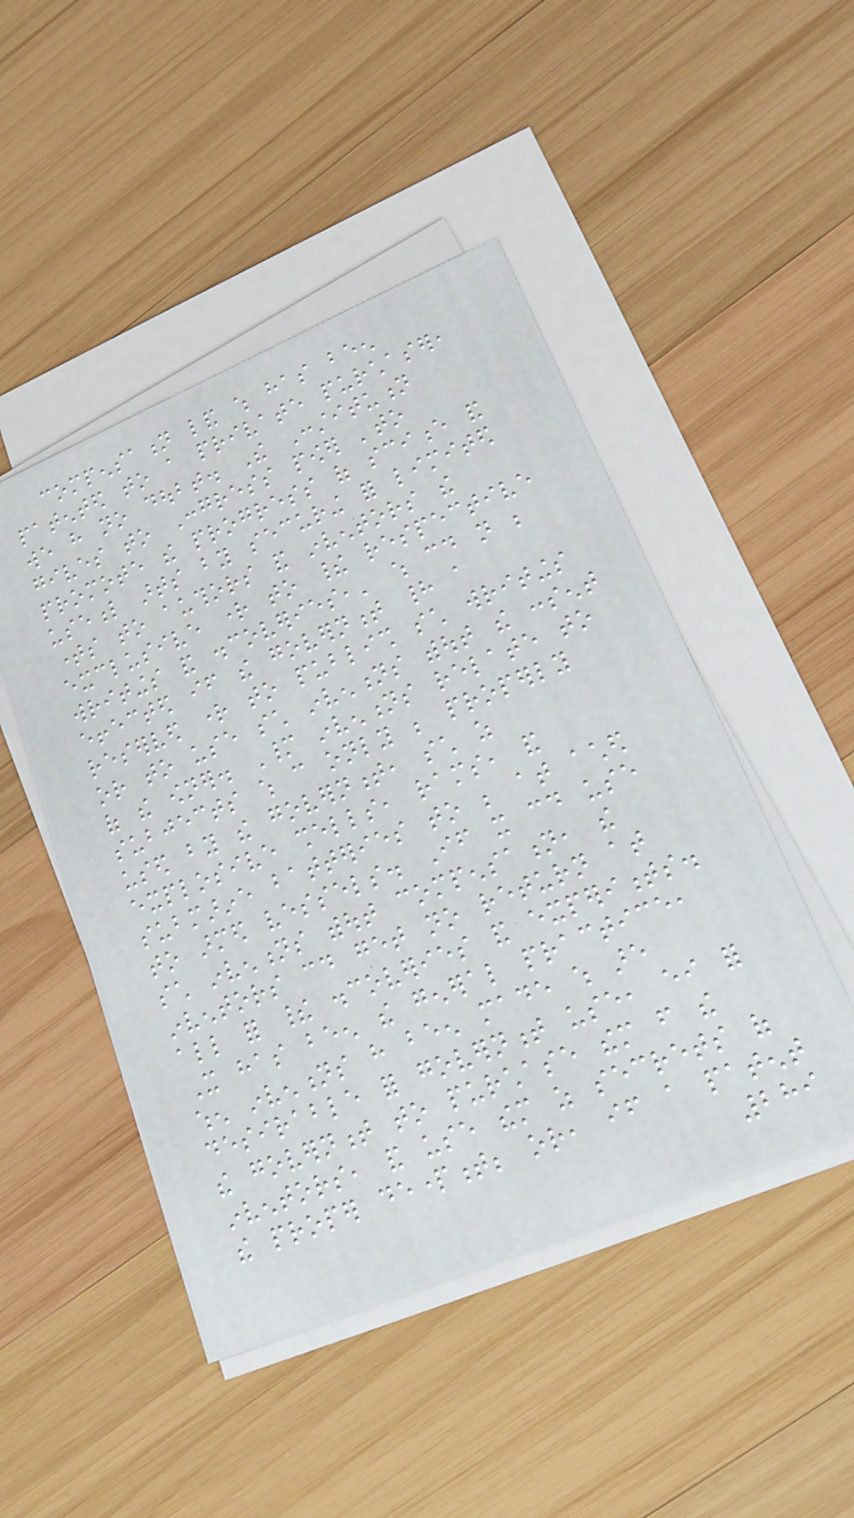compensation land which has been
patented to a private purchaser,
we have no doubt. The Constitution
gives to Congress power 'to
promote the progress of science and
useful arts by securing for limited
times to authors and inventors the
exclusive right to their respective
writings and discoveries,' which could not be
effected if the government had a
reserved right to publish such writings
or to use such inventions without the consent
of the owner. Many inventions relate to
subjects which can only be properly
used by the government, such as
explosive shells, rams, and
submarine batteries to be at ached
to armed vessels. If it could use
such inventions without compensation, the
inventors could get no return at
all for their discoveries and experiments.
It has been the general practice,
when inventions have been made which are
desirable for government use, either for
the government to purchase them from the
inventors, and use them as secrets of
the proper department; or, if a patent
289
